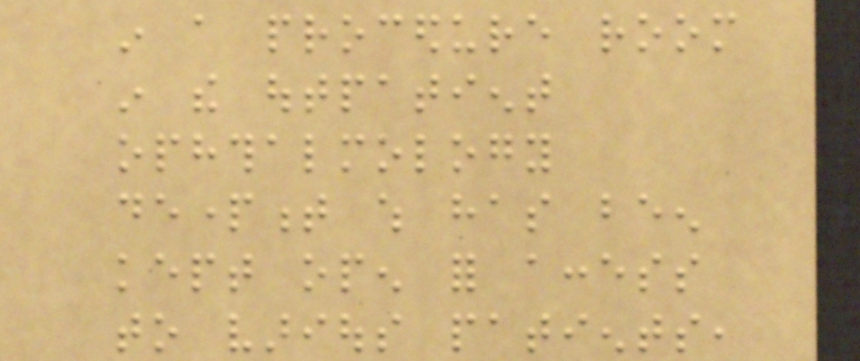in a procedure room
in the outpatient
ophthalmology
department which has been
kept open for access
to various patients,
